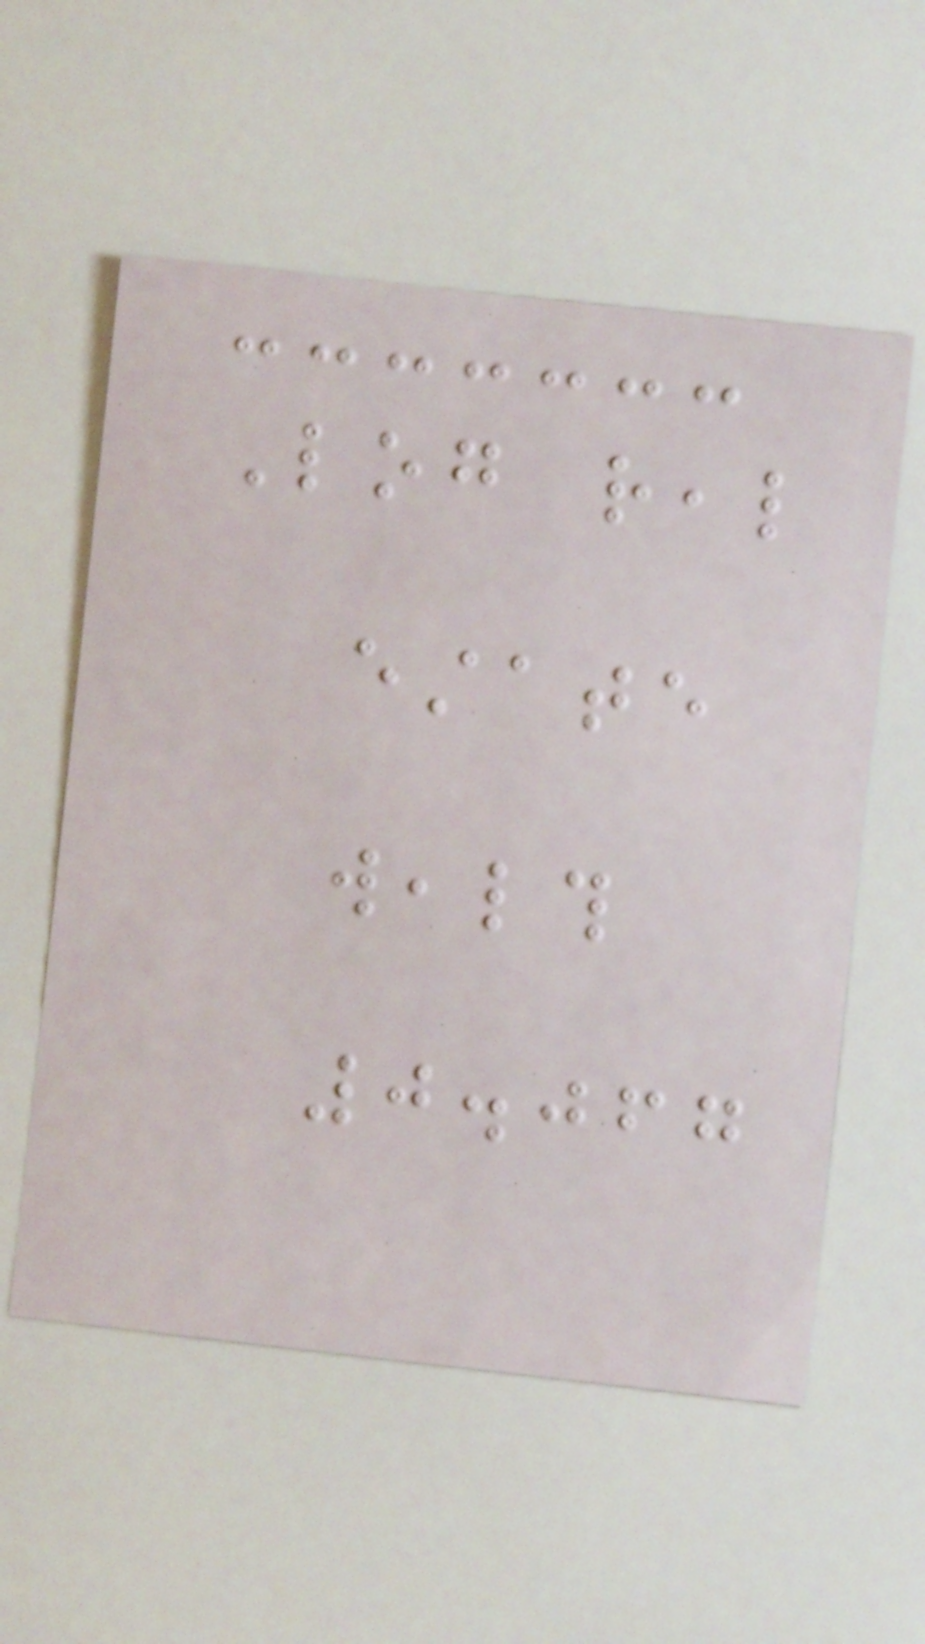Log real
estate
wealth
0.067
